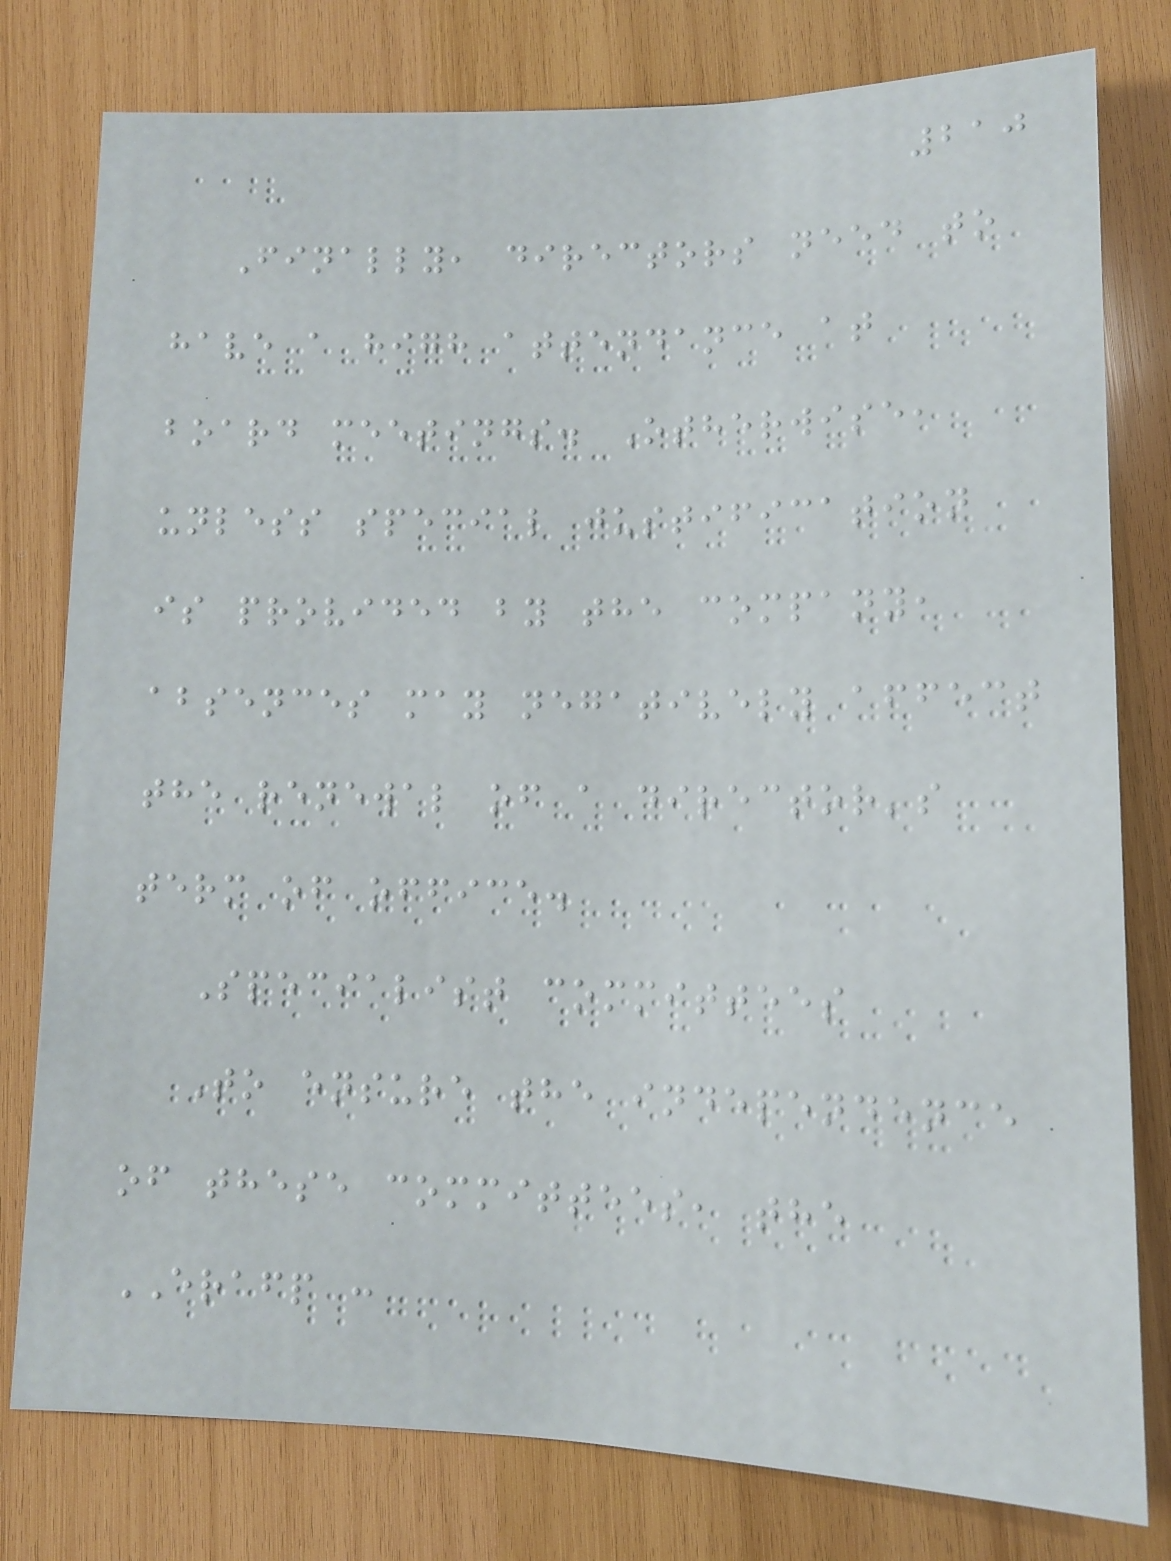210
Finally, directors need to
have a high attendance at
board meetings. Otherwise,
unless special justification
is provided by the company,
absences may negatively affect
the renewal of a director's
term of office.
Specialist committees
To ensure the independence
of these committees, the
ERAFP :
